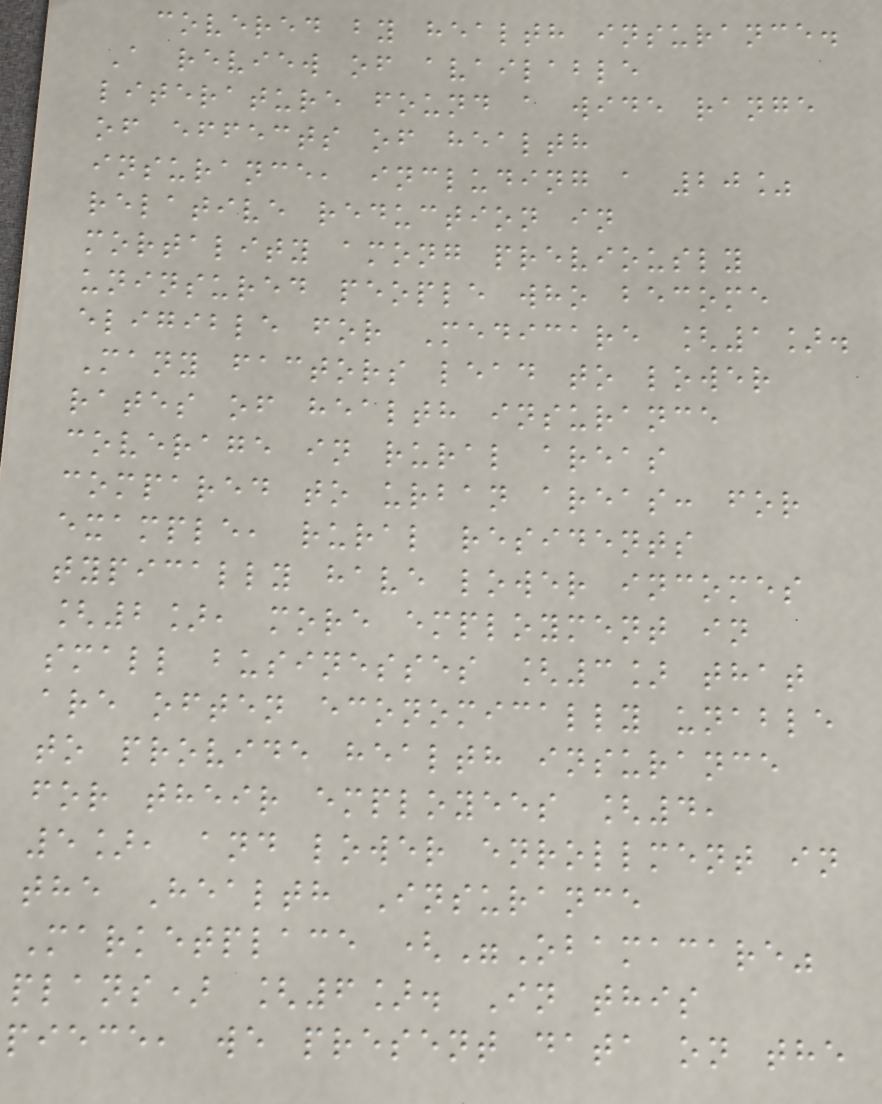covered by health insurance.
A review of available
literature found a wide range
of effects of health
insurance, including a 20%
relative reduction in
mortality among previously
uninsured people who become
eligible for Medicare [1].
Many factors lead to lower
rates of health insurance
coverage in rural areas
compared to urban areas: for
example, rural residents
typically have lower incomes
[2], more employment in
small businesses [3] that
are often economically unable
to provide health insurance
for their employees [4,
5], and lower enrollment in
the Health Insurance
Marketplace ("Obamacare"
plans) [6]. In this
piece, we present data on the
